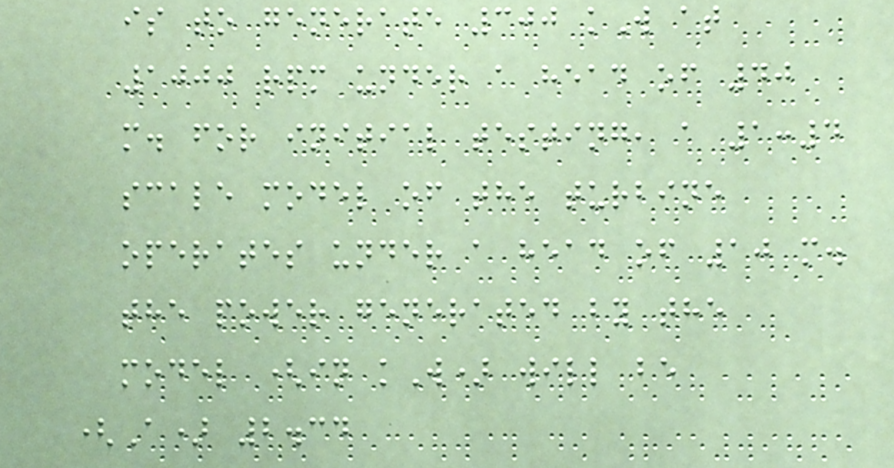is to generate 300 kW at
1000 rpm under a head of 40
m. for initial testing, a 1:4
scale model of the turbine
operates under a head of 10 m.
the power generated by the
model (in kW) will be
(A) 2.34
